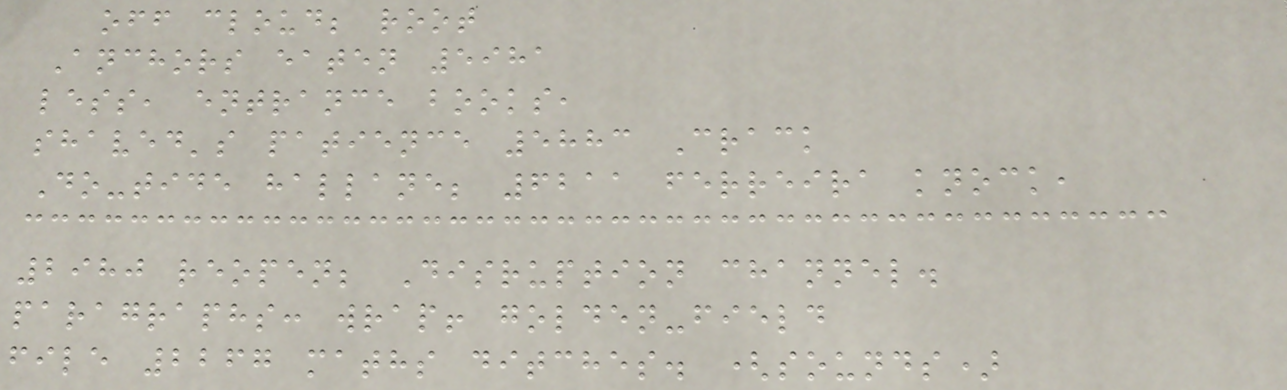off cloud; root
Anchors eaten 5981
less, entrance books,
shaved's patience 5883 Crack
Do-tide hallane; 6211 ferreira knock,
2980 reopen; Disruption channel.
paragraphs: wrap! golden-field
file 2267 maths ditches. (sounds)
